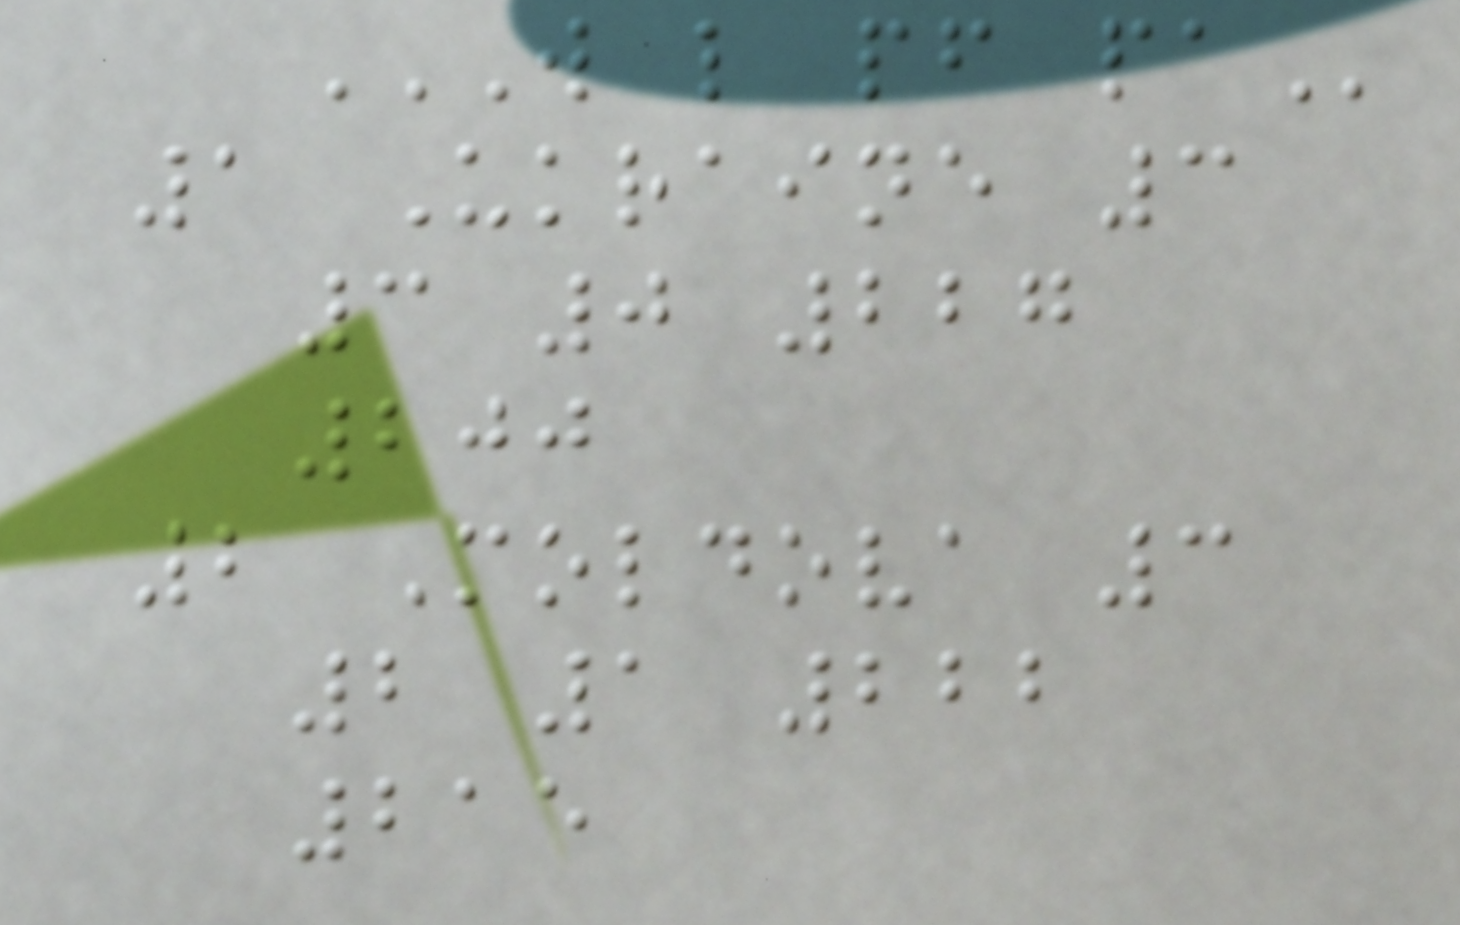W L PF PA
1 Ukraine 3
3 0 227
200
2 Moldova 3
2 1 222
215
